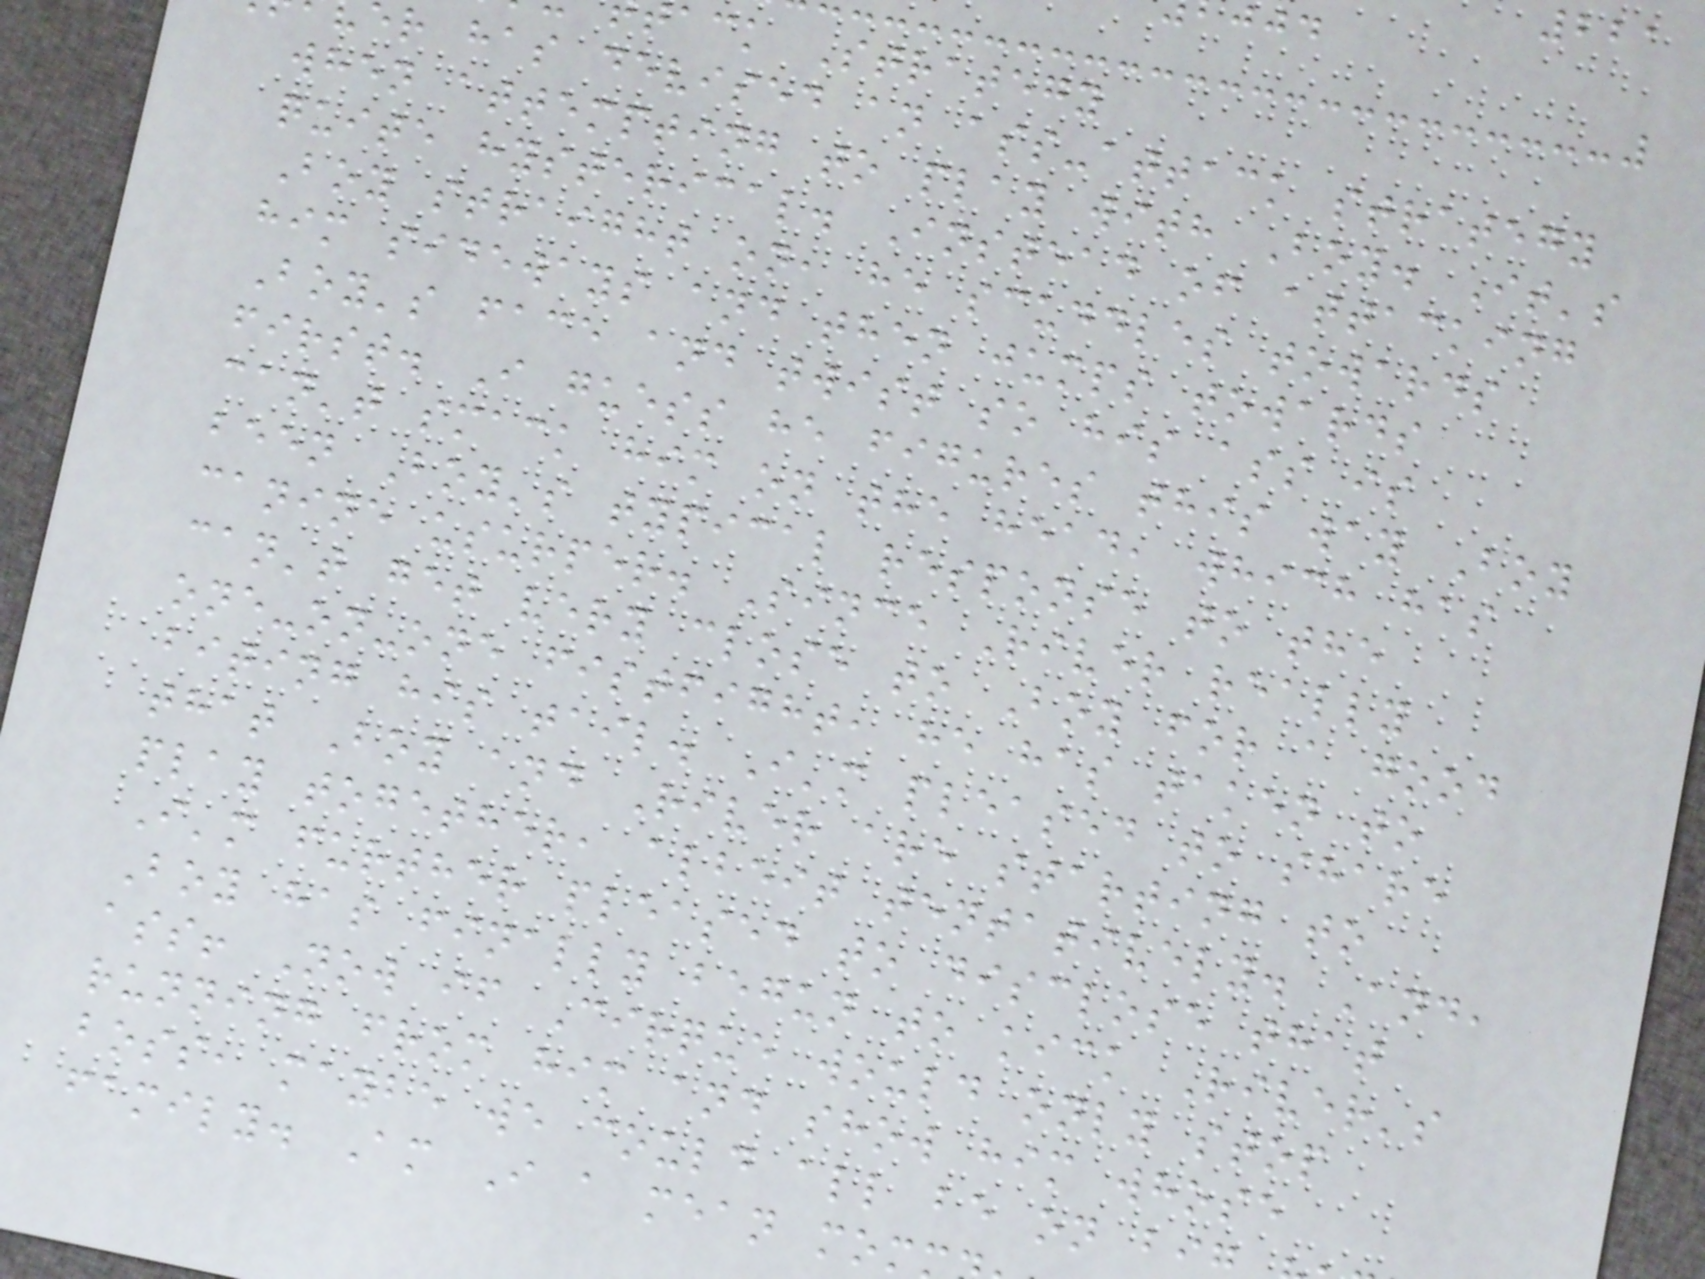221
ack Strategy
er has devised an ass-attack strategy
when attempting to play with Boy. It's
quite hysterical. Instead of attacking
Boy straight on, he scuddles towards
him sideways and then jumps towards
Boy's face and twist so his ass is
first. I guess he figures this way Boy
can't smack him on the head, which has
been Boy's typical response to the
canine usurper. Since River really
can't get very close to Boy for a good
one-on-one fistfight, he has taken to
biting his tail. I'm pleased to share
that Boy and River are starting to
play together, albeit tentatively. And,
I'm further pleased to disclose that
Boy has finally begun to kick River's
ass! Now if Cirque would only stop
running from him and show him whose
boss, maybe we could all be on bi
family. Am I a mean mom
